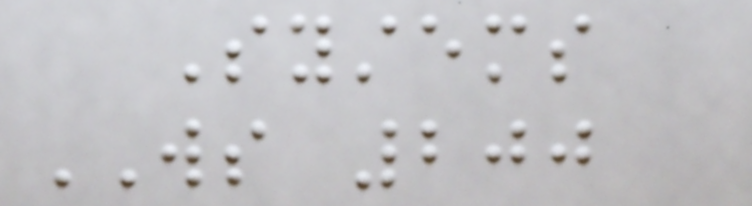Systems
WS 200
